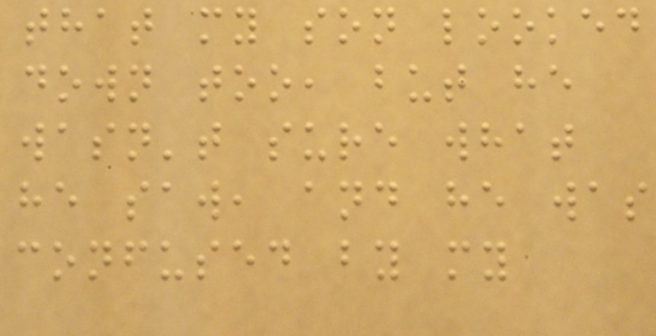that my son looked
down too, but he
wasn't sure what
he saw, and he was
confused by my
